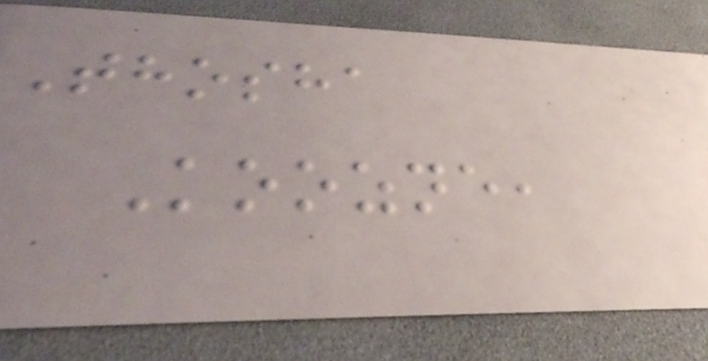Thosha
Koozne,
